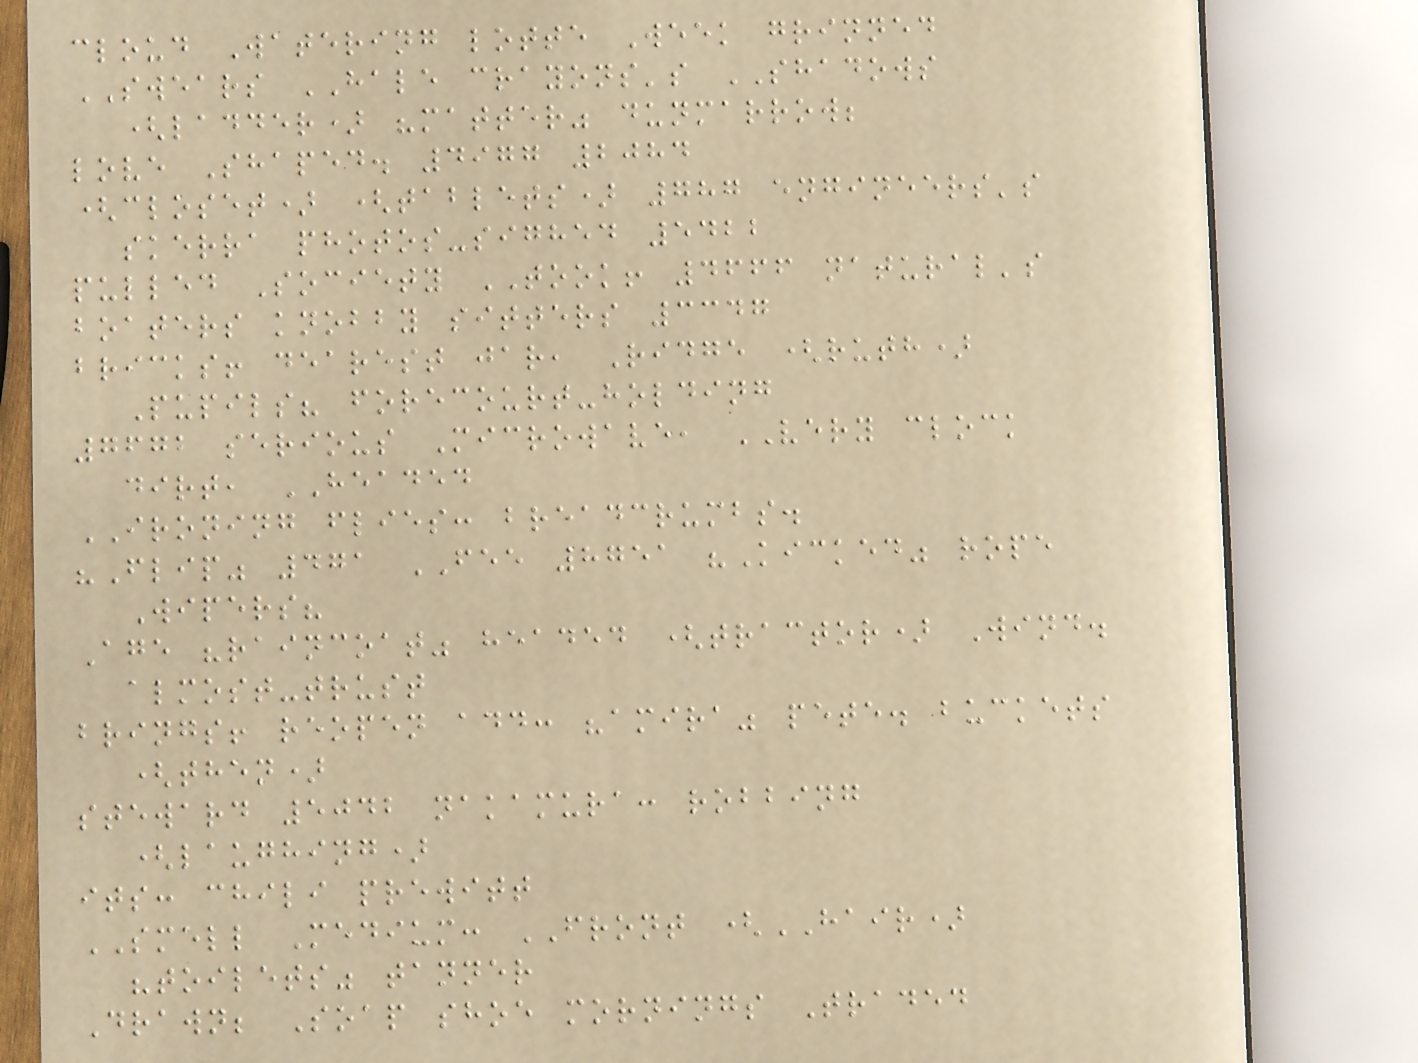cloud Watering lotte Week grinned
SWEARS HALE crayons's SHADOWS
(ladder) "matter" dunmarrow;
love Shaped. 4977 2084
(closet) (tablets) 787 engineers's
skerra photos-sighed 5422
pulled Society TOOK! 4666 natural's
boaters knobby sitters 3347
bricks! dearest jar, Ridge (ruth)
Pupils? forecourt-holding
7672 serious Microwave, VERY clock
dirt, HEADED
IRONING flies: breadcrumbs.
"Flip" 471 FEE 8751 "Kicked" rope
Wipers?
Age "raincoat" headed (tractor) Wind.
almost-trust
brings! reopen add: "amira" pete. buckets
(then)
steward 5042 nakamura: robbing
(laughing)
its: chili prewitt
SMELL Medium: FRONT (HAIR)
"toilets" tanner
Drawn; Soap shoe mornings Traded
